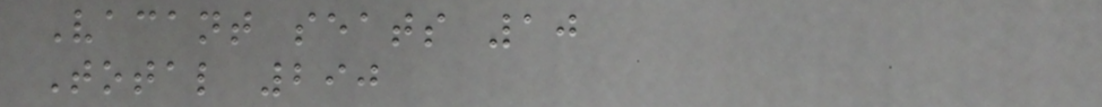Vacant seats 10
Total 290
